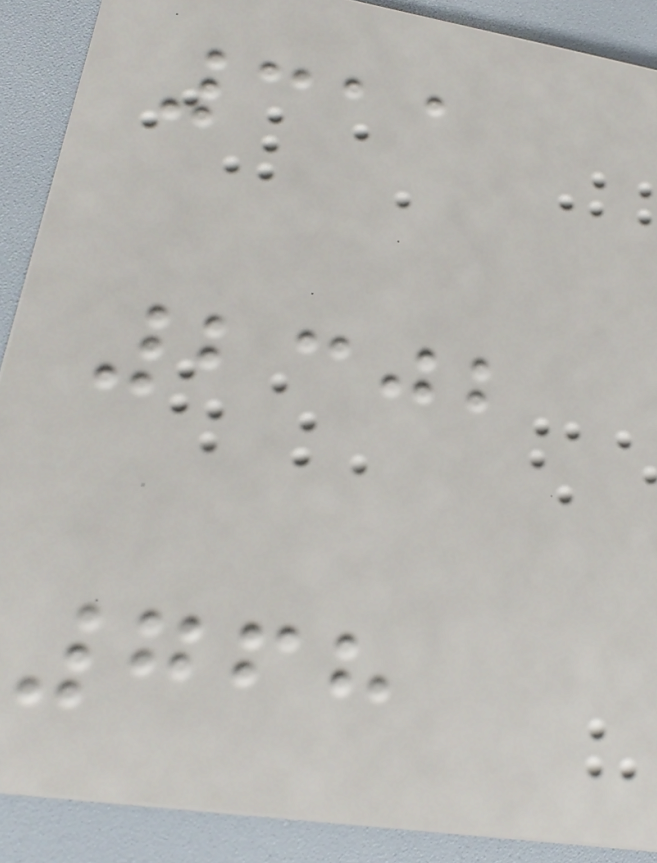311
2302
768
